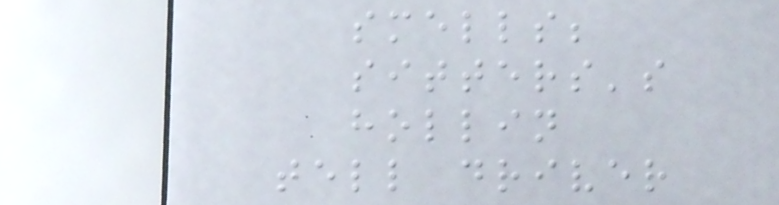smells;
sitters's
hollin
tell driver
